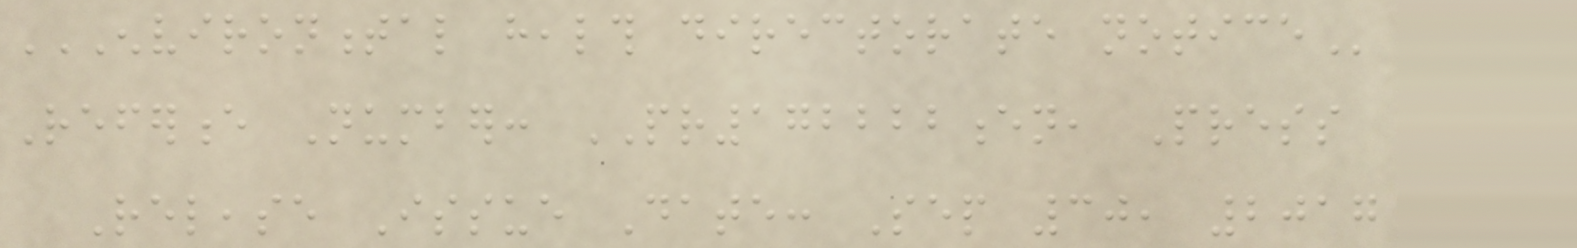ENVIRONMENTAL HEALTH DIRECTORATE NOTICE
Reference Number: PR172222en, Press
Release Issue Date: Sep 30, 2017
